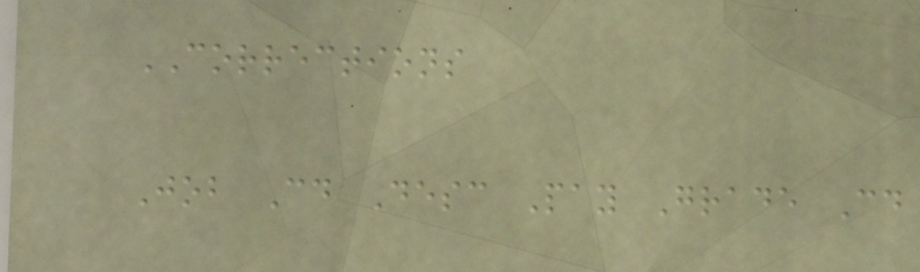CORRECTIONS
Job Cd Desc Pay Grade Cd
